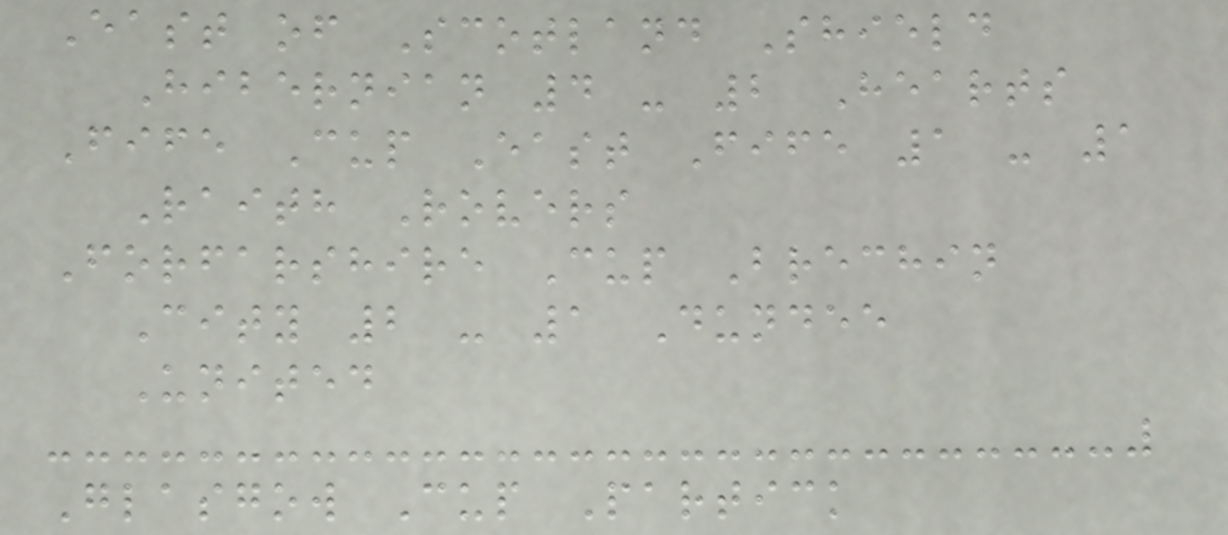East of Scotland Shield
Hibernian 4 - 2 Hearts
Fife Cup East Fife 1 - 1
Raith Rovers
Forfarshire Cup Brechin
City 2 - 1 Dundee
United
Glasgow Cup Partick
